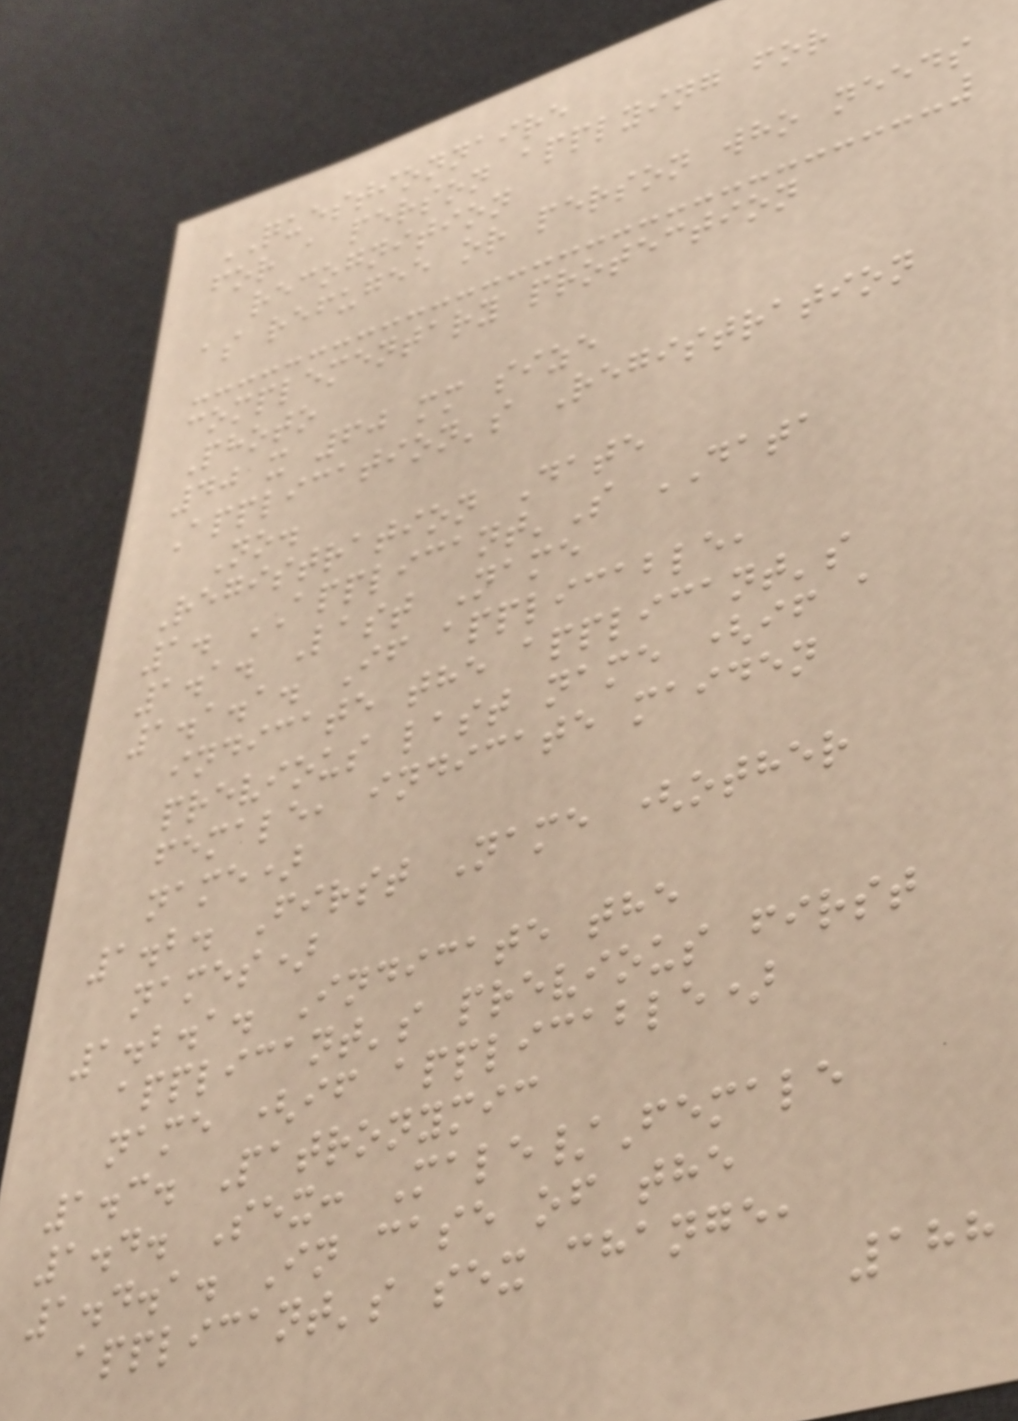QUESTIONNAIRE
for a person applying for
recognition
as refugee or person who needs
complementary protection
Photo
40 x 60 mm size
Application's Registration
No.
Registration Date
1. APPLICANT'S DATA
1.1. Last Name
1.1.1. If applicable,
indicate the applicant's
previous last name (if a
female, indicate maiden
name)
1.2. First Name (other
names)
1.2.1. Indicate the
applicant's previous first
name (if applicable)
1.3. Patronymic
1.4. Sex: Male/Female
1.4.1. In case of the
applicant's sex change,
188
